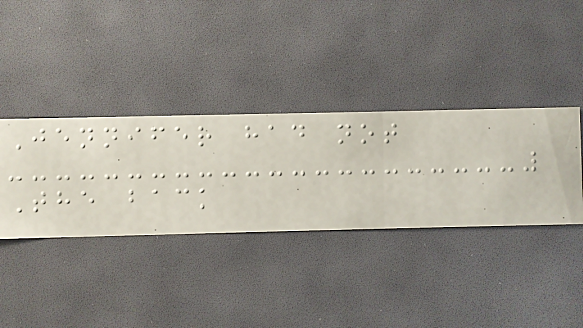Jennifer had not
The back
